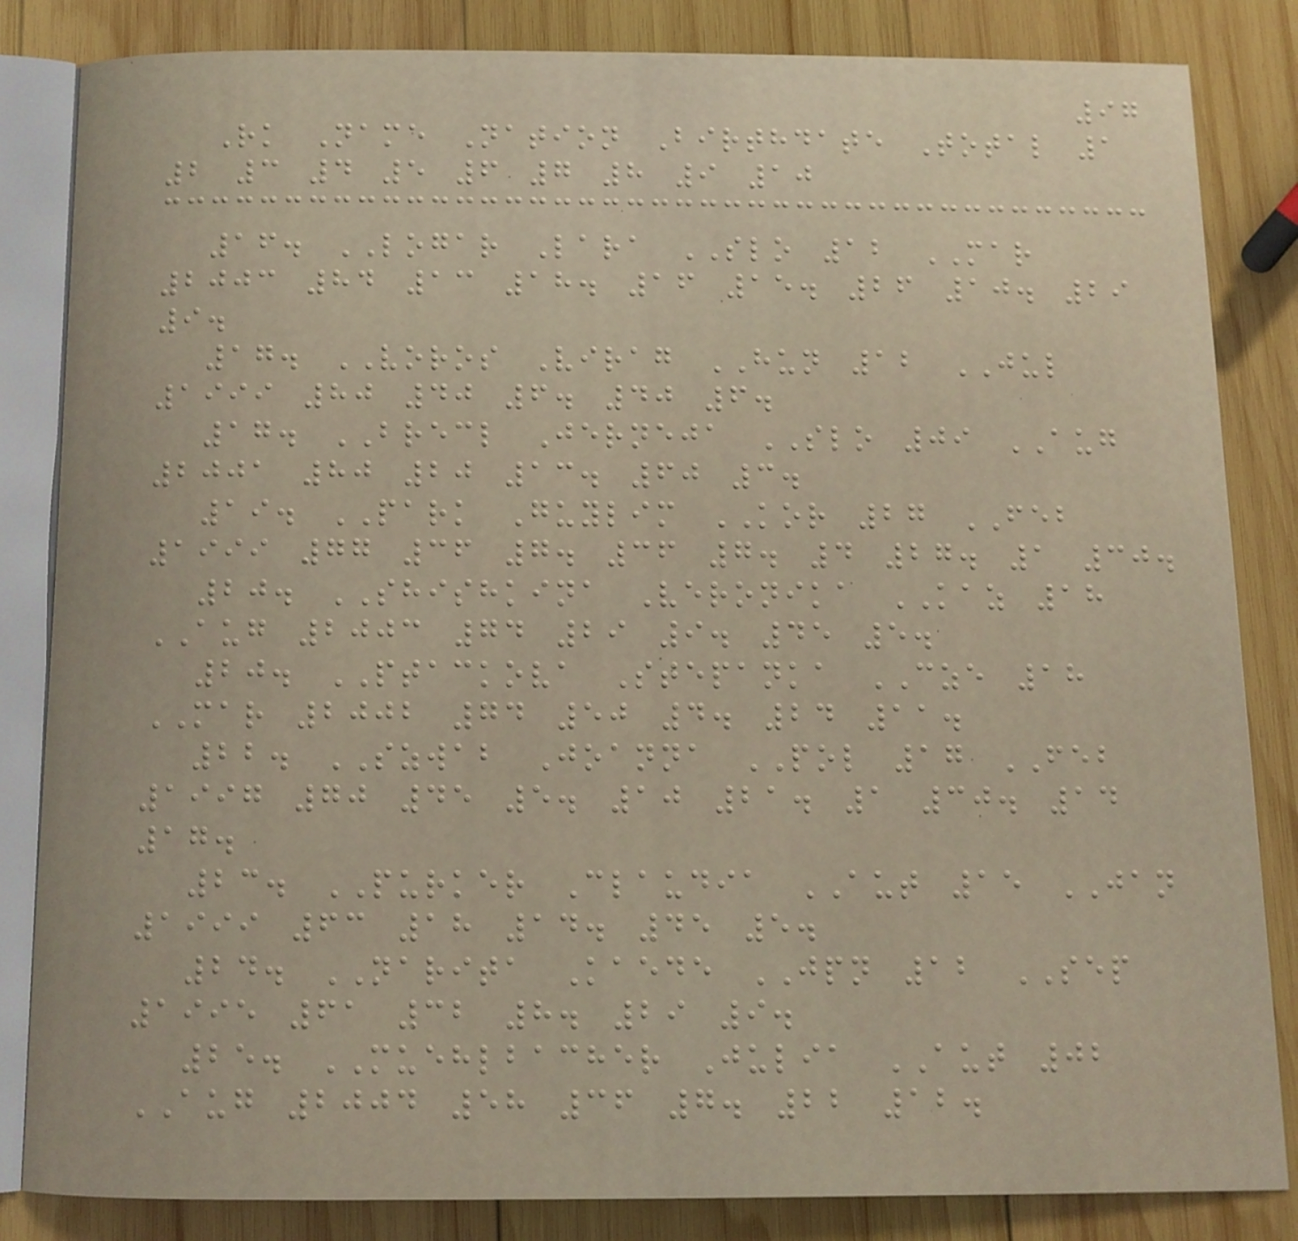97
Rk Name Nation Birthdate Total 1
2 3 4 5 6 7 8 9 10
16. LOGAR Lara SLO 12 MAR
2003 84 13 18. 16 15. 26 10. 29
9.
17. VOROS Virag HUN 12 JUL
1999 80 40 6. 40 6.
17. BRECL Jerneja SLO 09 AUG
2001 80 20 13. 60 3.
19. PARK Guylim KOR 27 FEB
1999 77 36 7. 36 7. 4 27. 1 30.
20. SHISHKINA Veronika KAZ 18
AUG 2003 74 29 9. 45 5.
20. PTACKOVA Stepanka CZE 18
MAR 2002 74 50 4. 24 11.
22. SZWAB Joanna POL 17 FEB
1997 70 45 5. 10 21. 1 30. 14
17.
23. PURKER Claudia AUT 15 JAN
1999 63 18 14. 45 5.
24. NARITA Kaede JPN 12 SEP
1995 61 32 8. 29 9.
25. MUEHLBACHER Julia AUT 02
AUG 2004 58 36 7. 22 12.
